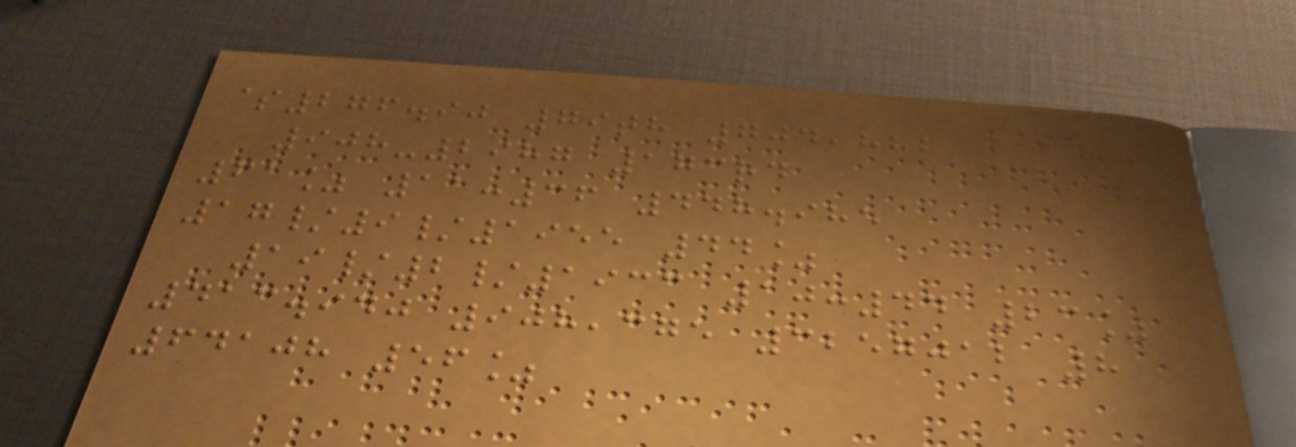$276.90 79th 704,882
908-2987 173rd
61% 11:36 448.985
17/9/1955 44%
19/2/1933 10:44 23%
413.940 908,375 3257012 8
64108 56%
